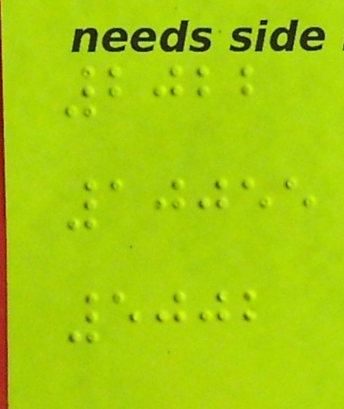2022
10055
5002
